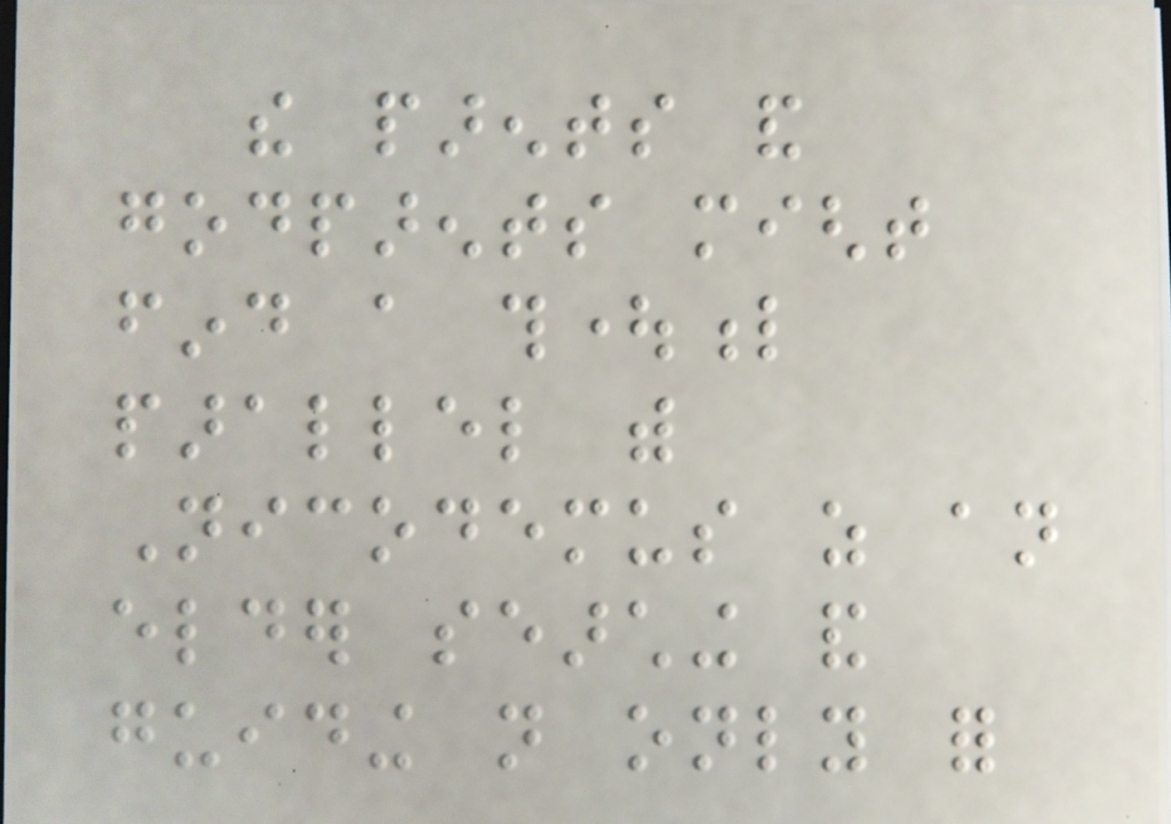the parents and
godparents might
find a thoughtful
parallel with
Nicodemus as an
elder searching and
guiding not only for
